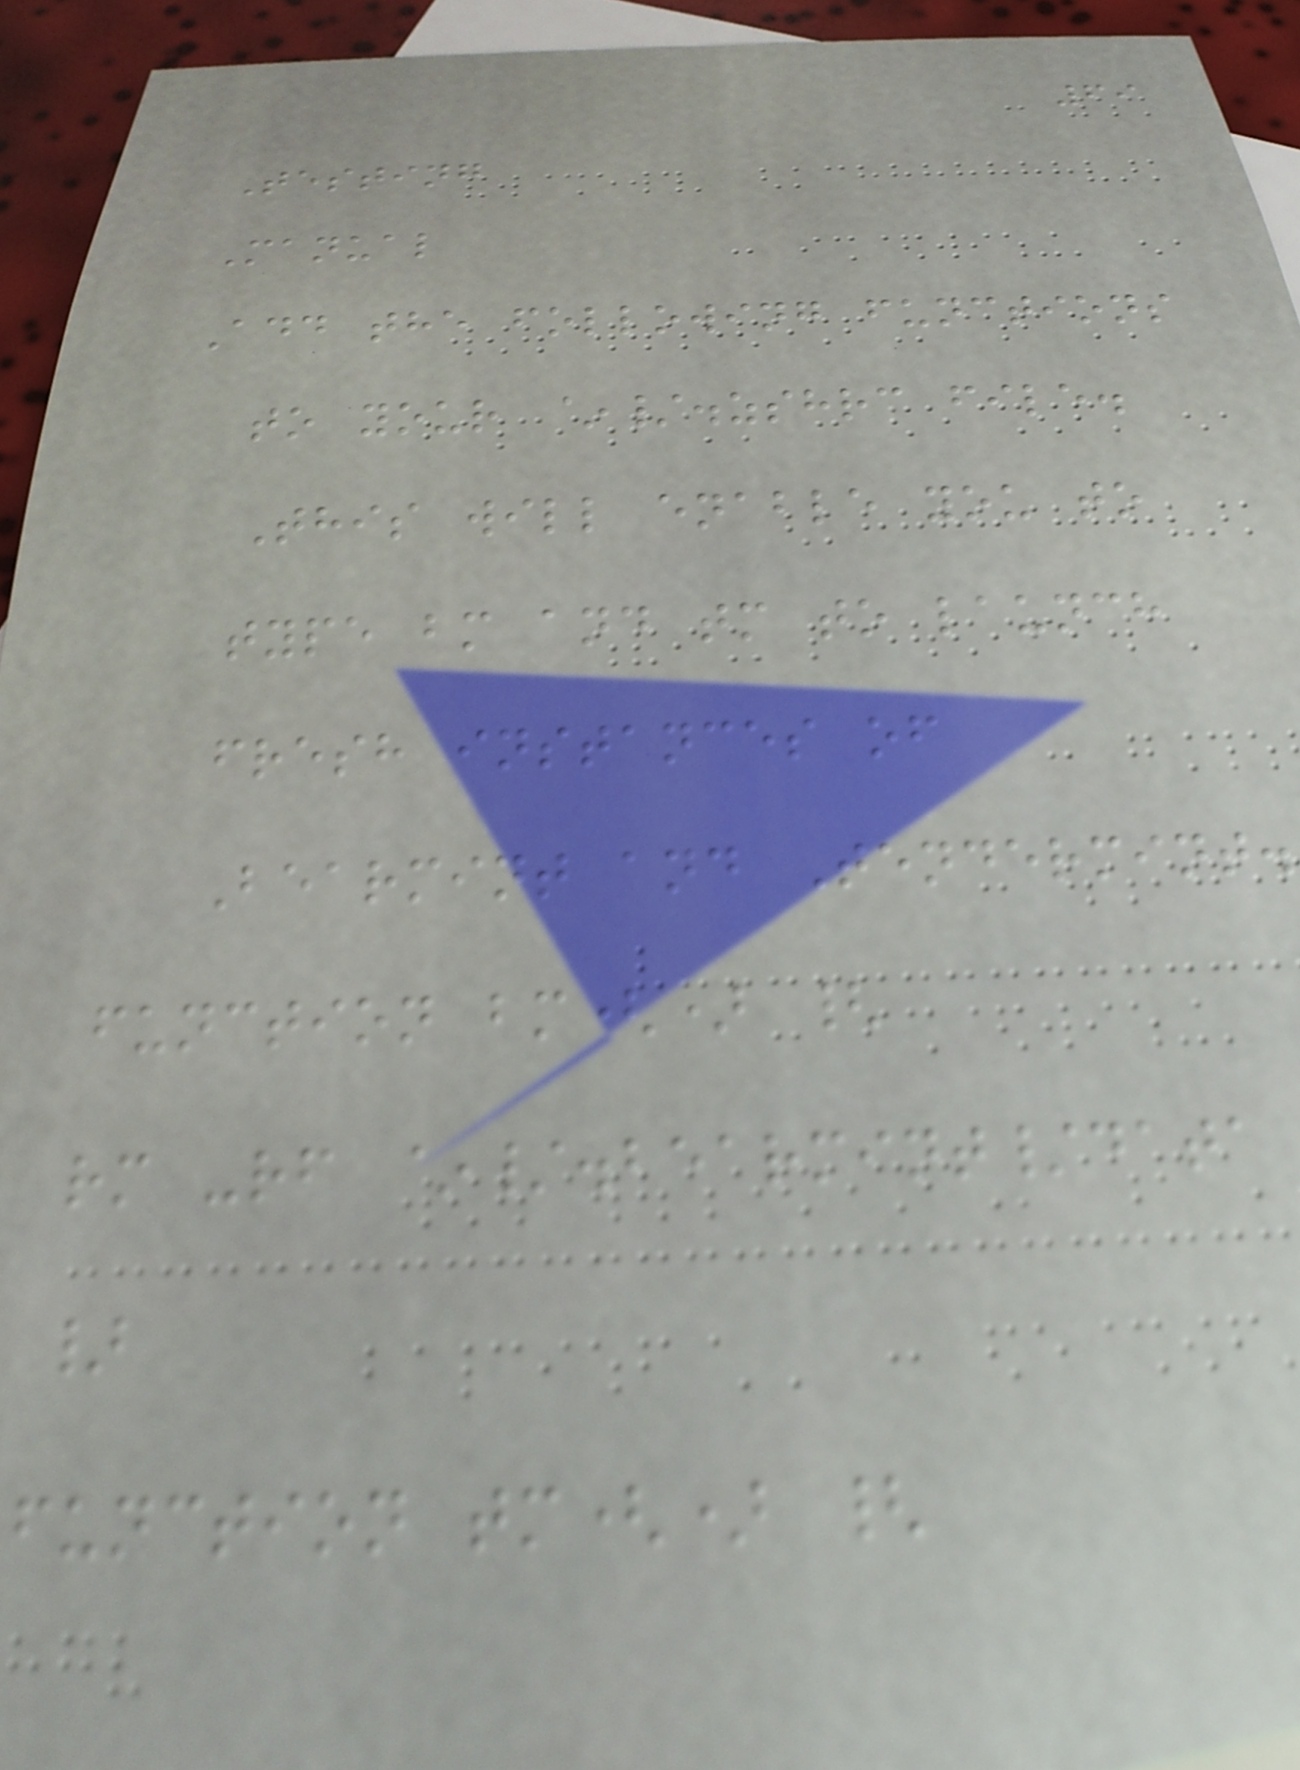69
Testing
Manual
Add the following functions
to your ~/.zshrc file.
This will enable you to
type bm and tm to launch
fresh instances of
Bearmint and Tendermint.
function bm() {
rm -rf ~/.bearmint/data
}
function tm() {
